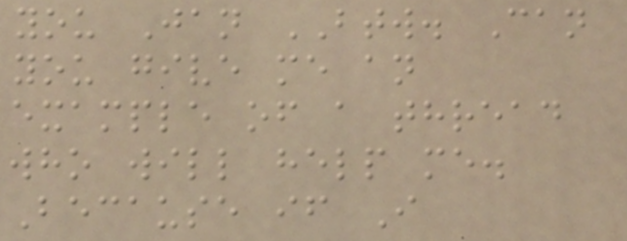you Jan BTW. Can
you give me an
example of a thread
who will help me.
Because if I
